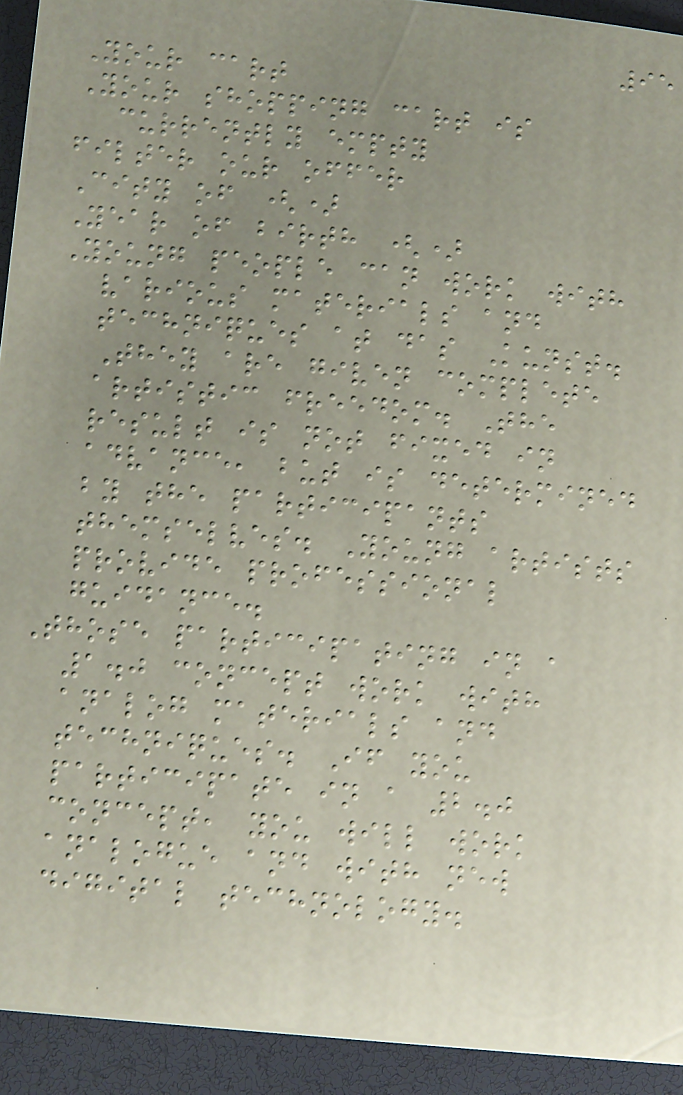95
Your cart
Your shopping cart is
currently empty
filter our offer
City of ()
Year of birth ()
Young people can work with
various materials and
techniques at das Kunst.
They are given complete
artistic freedom. The
result is not fixed in
advance, but is determined
by the participants
themselves. Young artists
provide professional
guidance.
Those participating in a
1.0 concept work with
analog materials and
techniques. If you
participate in a 2.0
concept, you will work
analogue and with new
digital technology.
